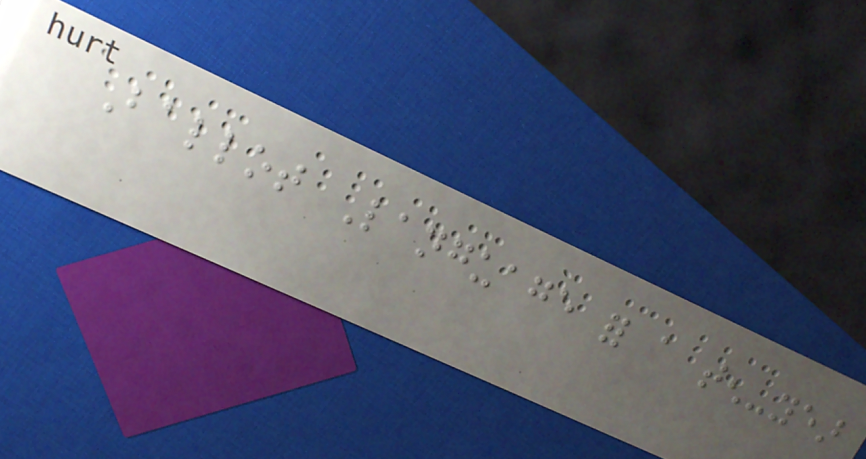Ballot Language for a ten-year
